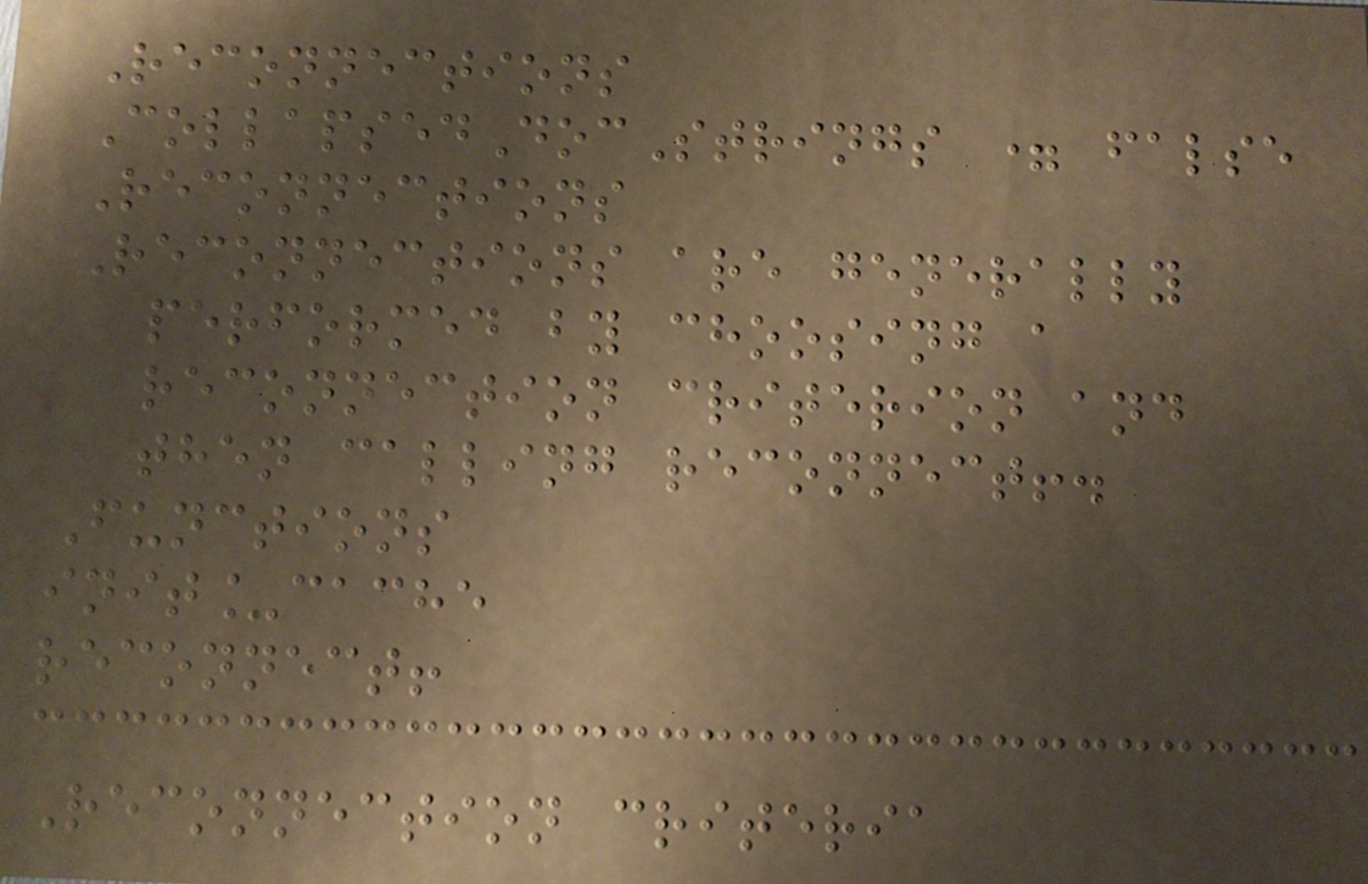Reconnections
CollapsedDocStrings = false
Reconnections
Reconnections are generally
performed by choosing a
reconnection criterion and
then calling reconnect!.
Functions
init_cache
reconnect!
Reconnection criteria
